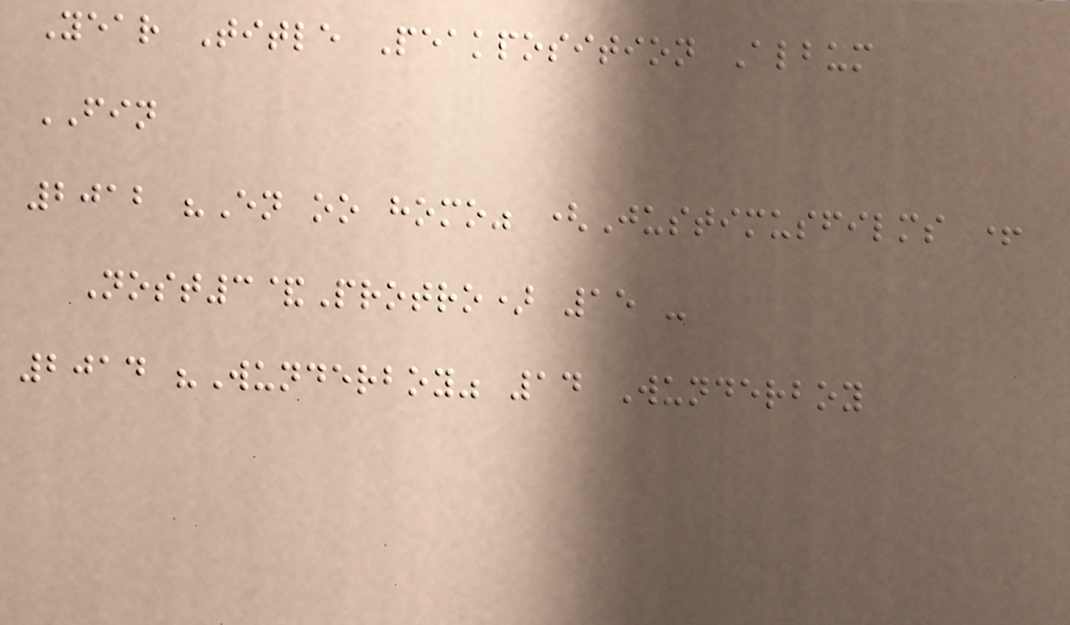Year Title Peakposition Album
FIN
2012 "En oo homo" (Justimusfilms +
Nost3&Protro) 15 -
2014 "Wunderboy" 14 Wunderboy
